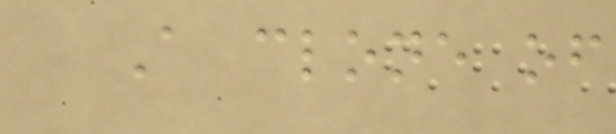A clone of
